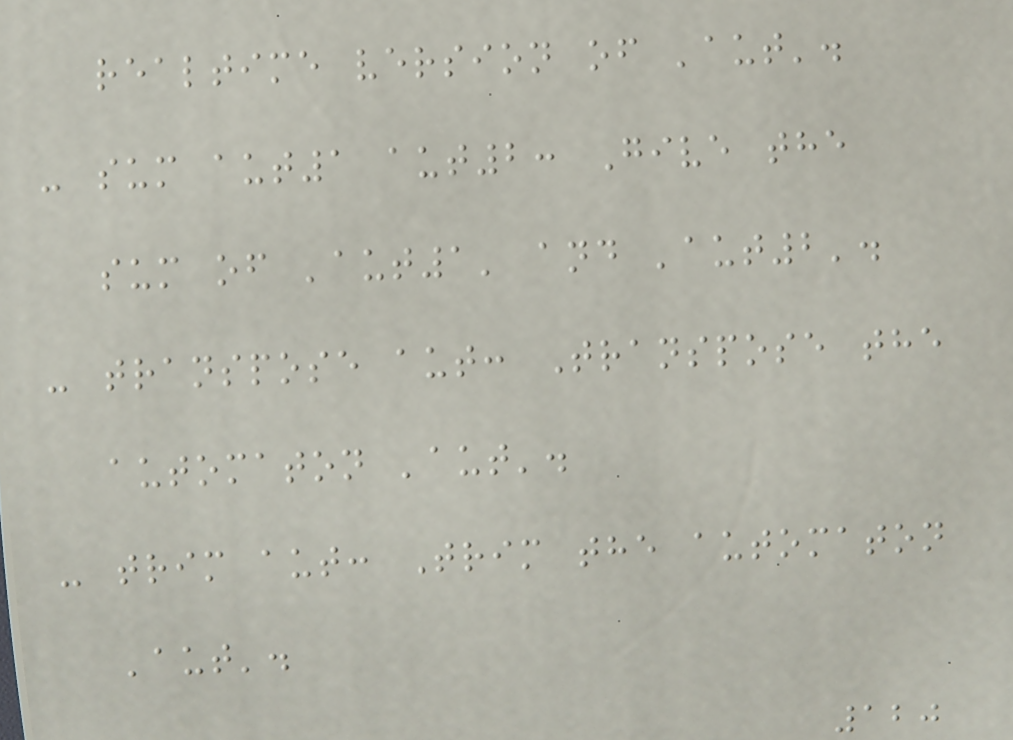realtime version of 'aut'.
- sum aut1 aut2: Give the
sum of 'aut1' and 'aut2'.
- transpose aut: Transpose the
automaton 'aut'.
- trim aut: Trim the automaton
'aut'.
120
